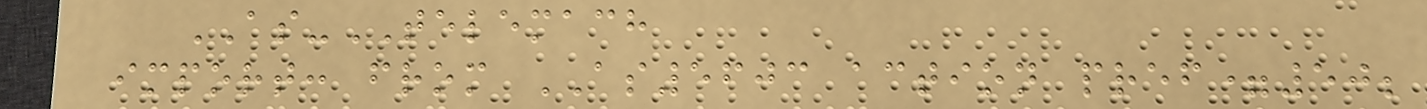AS-TELEMACH
import: from AS5603 action pref=50;
